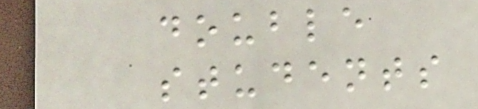double
students
